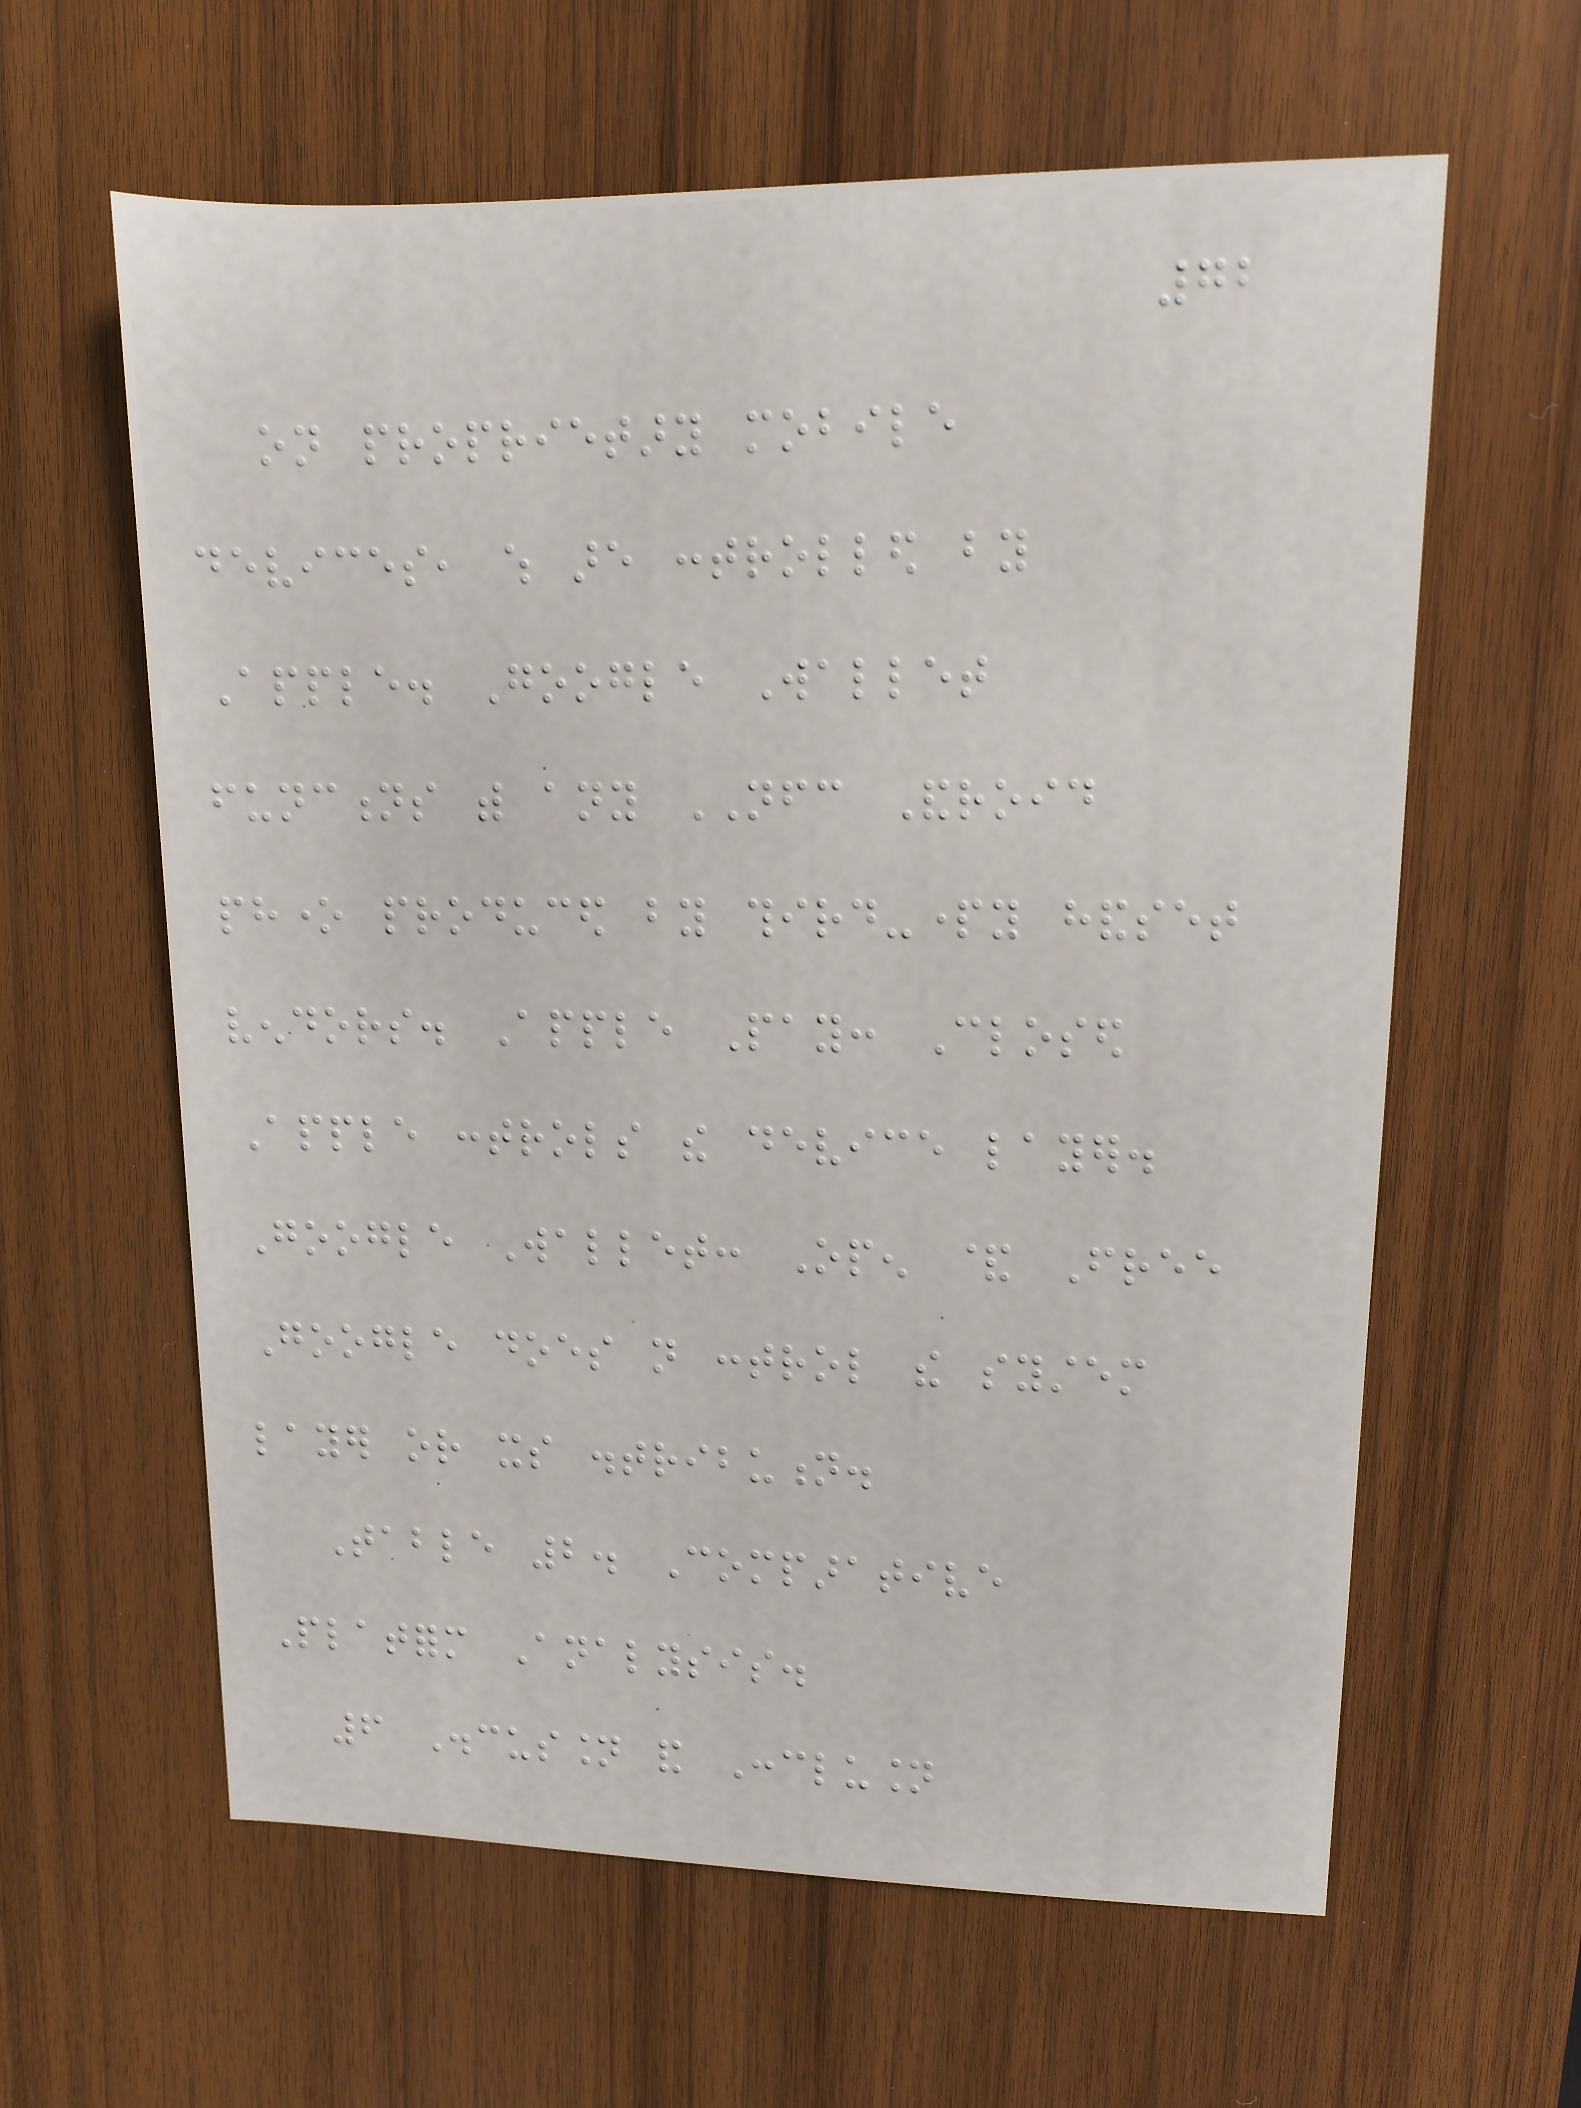72
on proprietary mobile
devices, which are controlled by
Apple. Google Wallet
functions with any NFC Android
phone produced by third-party handset
vendors. Apple Pay: Closed
Apple controls the device layer.
Google Wallet: Open & Free
Google does not control the system
layer or its distribution.
Table 2. Comparative
Platform Analysis.
6 Discussion and Conclusion
